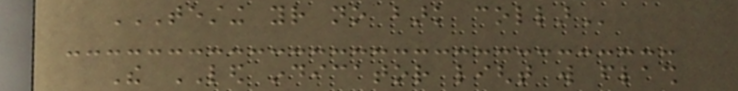TESTING YOUR NO BARK COLLAR
The LED indicator light will flash
